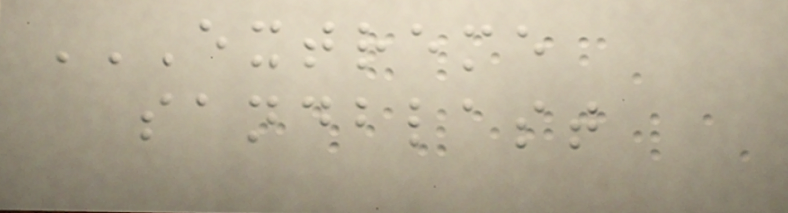EXTREME
SANDBLAST
